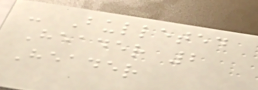- Bulleted
Header 2
Header
